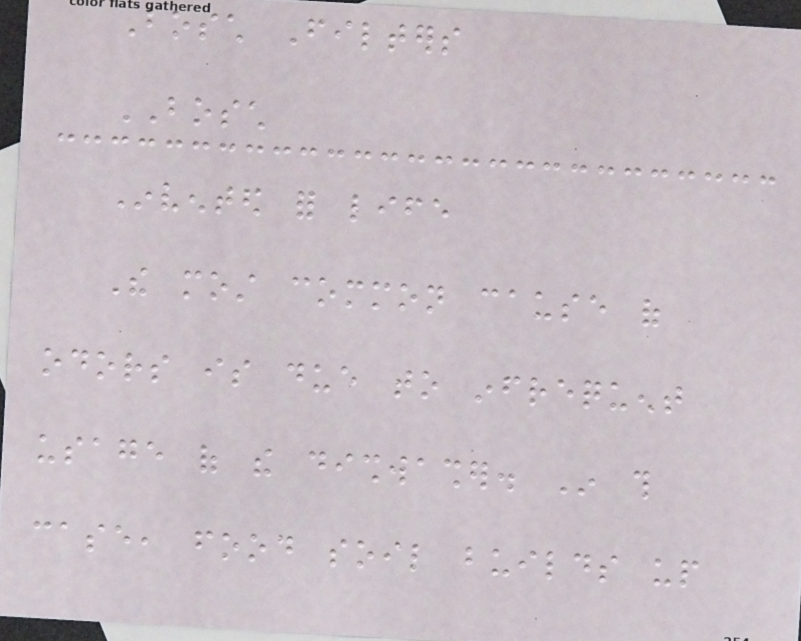Bosch Filters
BOSCH
Invented for life
The most common cause of
odors is due to infrequent
usage of the dishwasher. In this
case, food soil builds up
